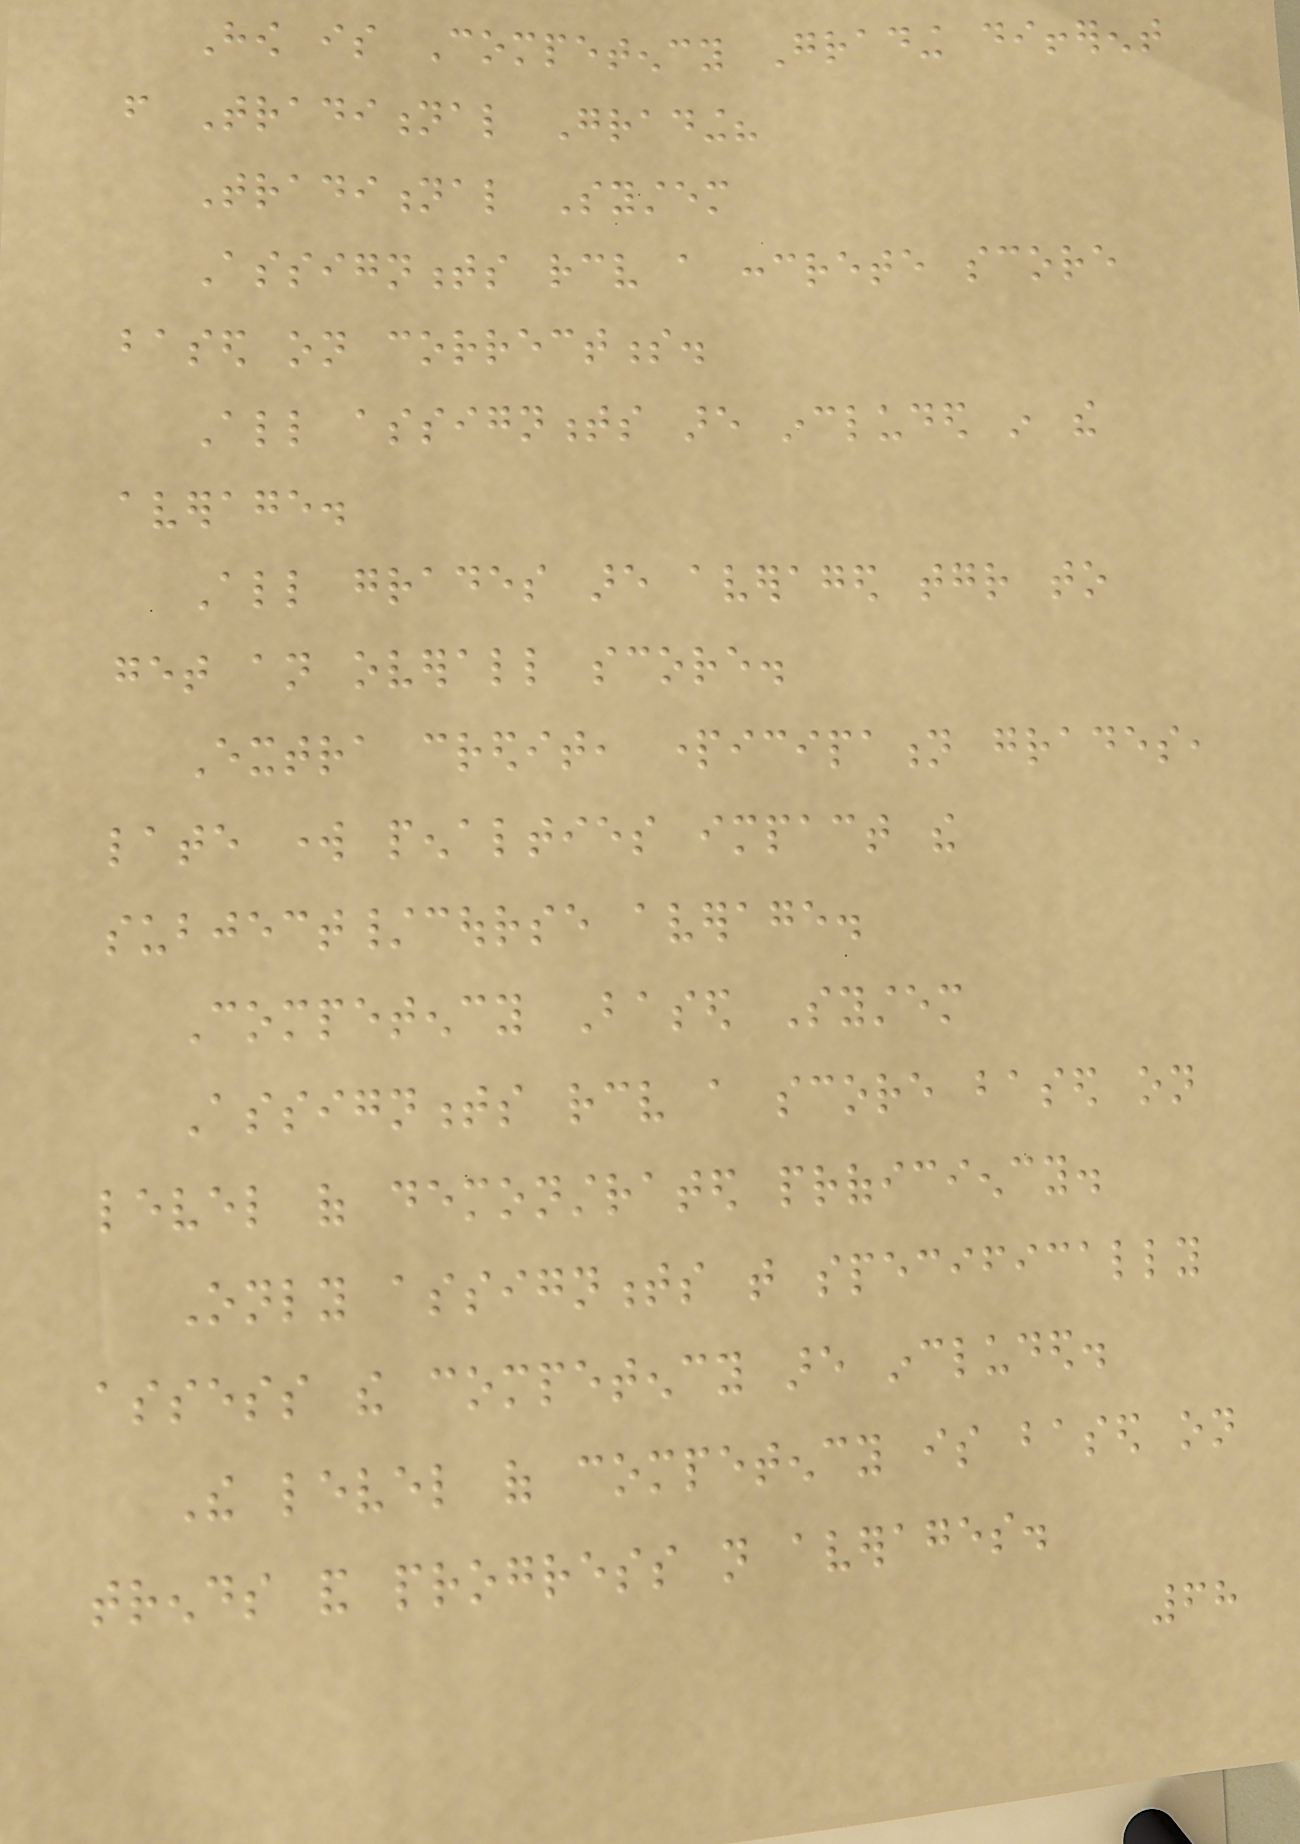How is Competency Grading different
from Traditional Grading?
Traditional System
Assignments receive a concrete score
based on correctness.
All assignments are included in the
average.
All grades are averaged together to
get an overall score.
Extra credit, participation grades,
late work penalties impact the
subject/course average.
Competency Based System
Assignments receive a score based on
level of demonstrated proficiency.
Only assignments that specifically
assess the competency are included.
The level of competency is based on
trends and progress not averages.
68
